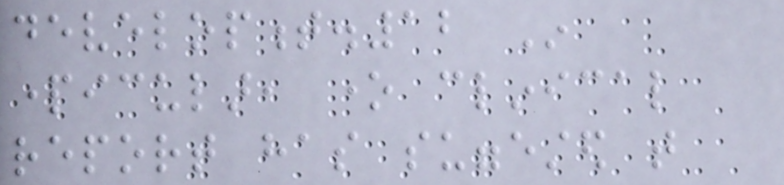development.12 In
particular, one clinical
report has suggested that
